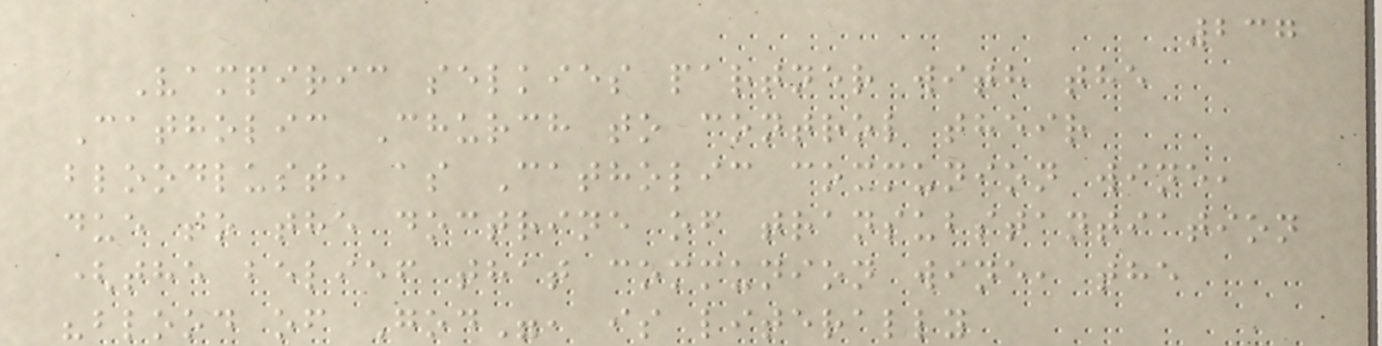237
Vampiric selkies partner with the
Catholic Church to control their
bloodlust, as Catholic communion wine,
due to the doctrine of transubstantiation
(the belief that communion wine, the
"blood of God", is literally
